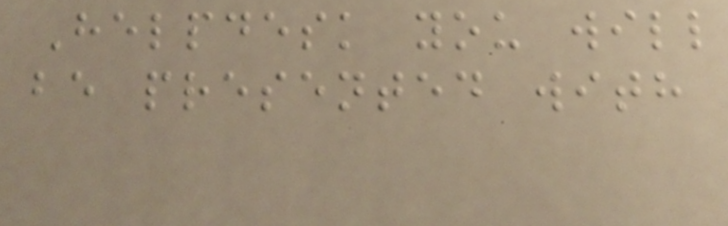Helpdesk you will
be presented with
